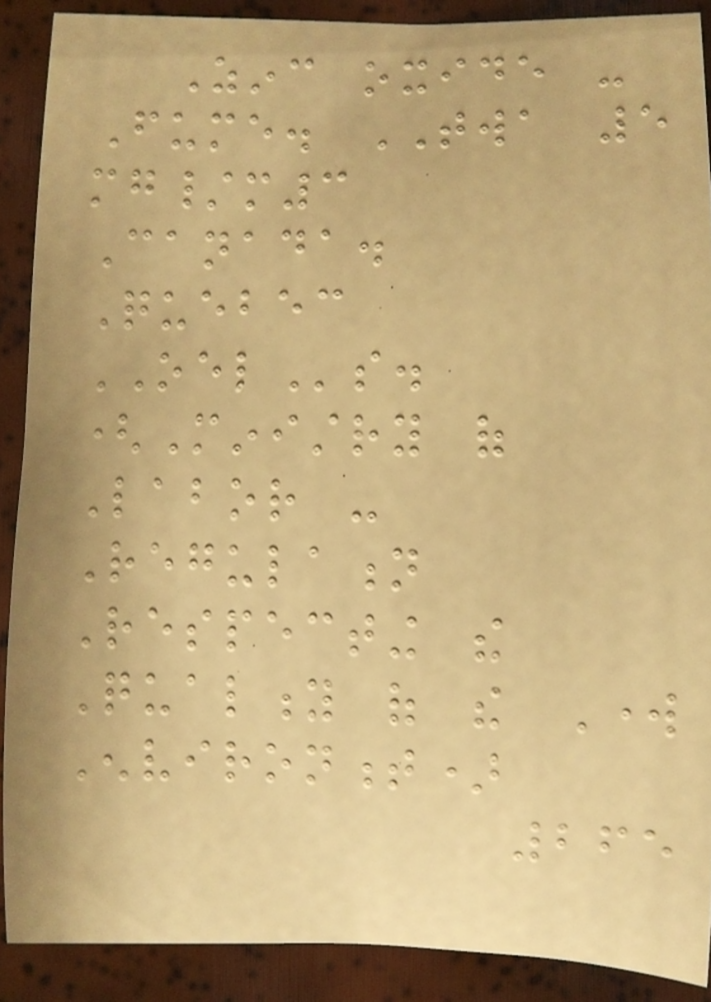Zinc oxide -
Fume. TWA 5
mg/m3
Canada.
Quebec
OELs.
(Ministry of
Labor -
Regulation
Respecting the
Quality of the Work
Environment)
265
